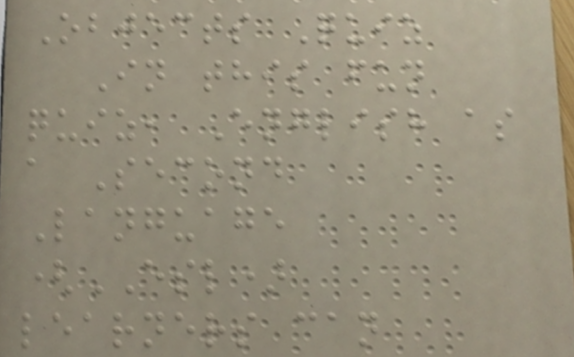Objects Quiz
In this fun
quiz, English as
a Second
Language
(ESL)
learners can
